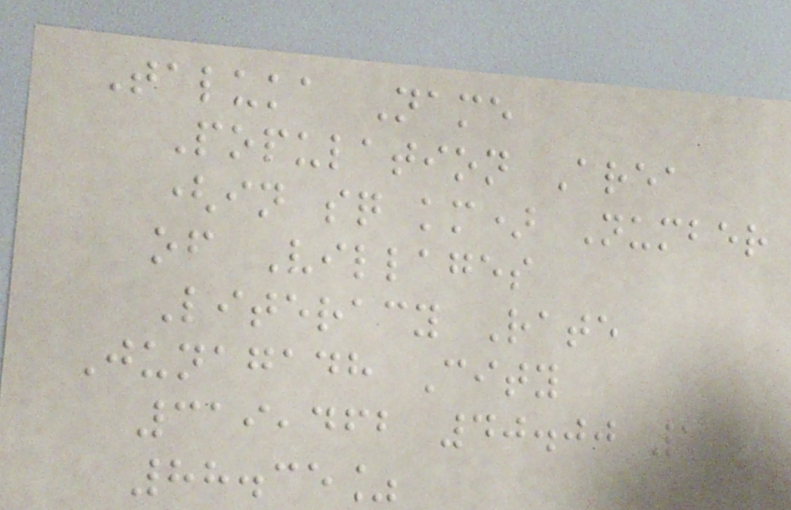Taluka Name
Population Area
(in sq km) Number
of Villages
Literacy Rate
Junagadh City
319,462 40.00 1
88.35%
